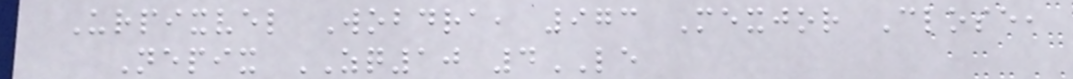Urpixvel Wobdra, 973 Mexjor Close,
Nepix ZQ10 4LE
